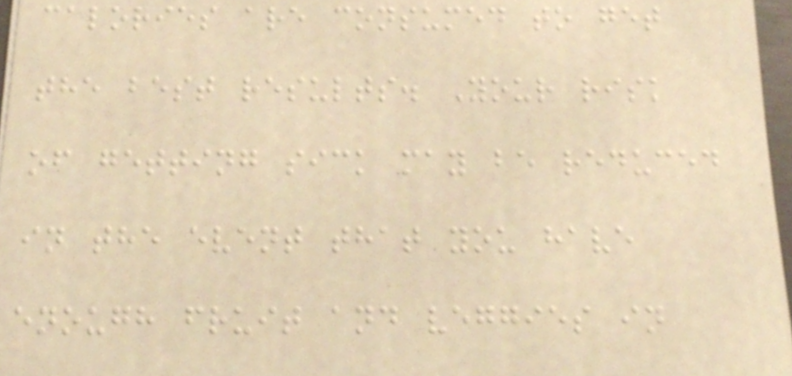calories are consumed to get
the best results. Your risk
of getting sick may be reduced
in the event that you have
enough fruit and veggies in
